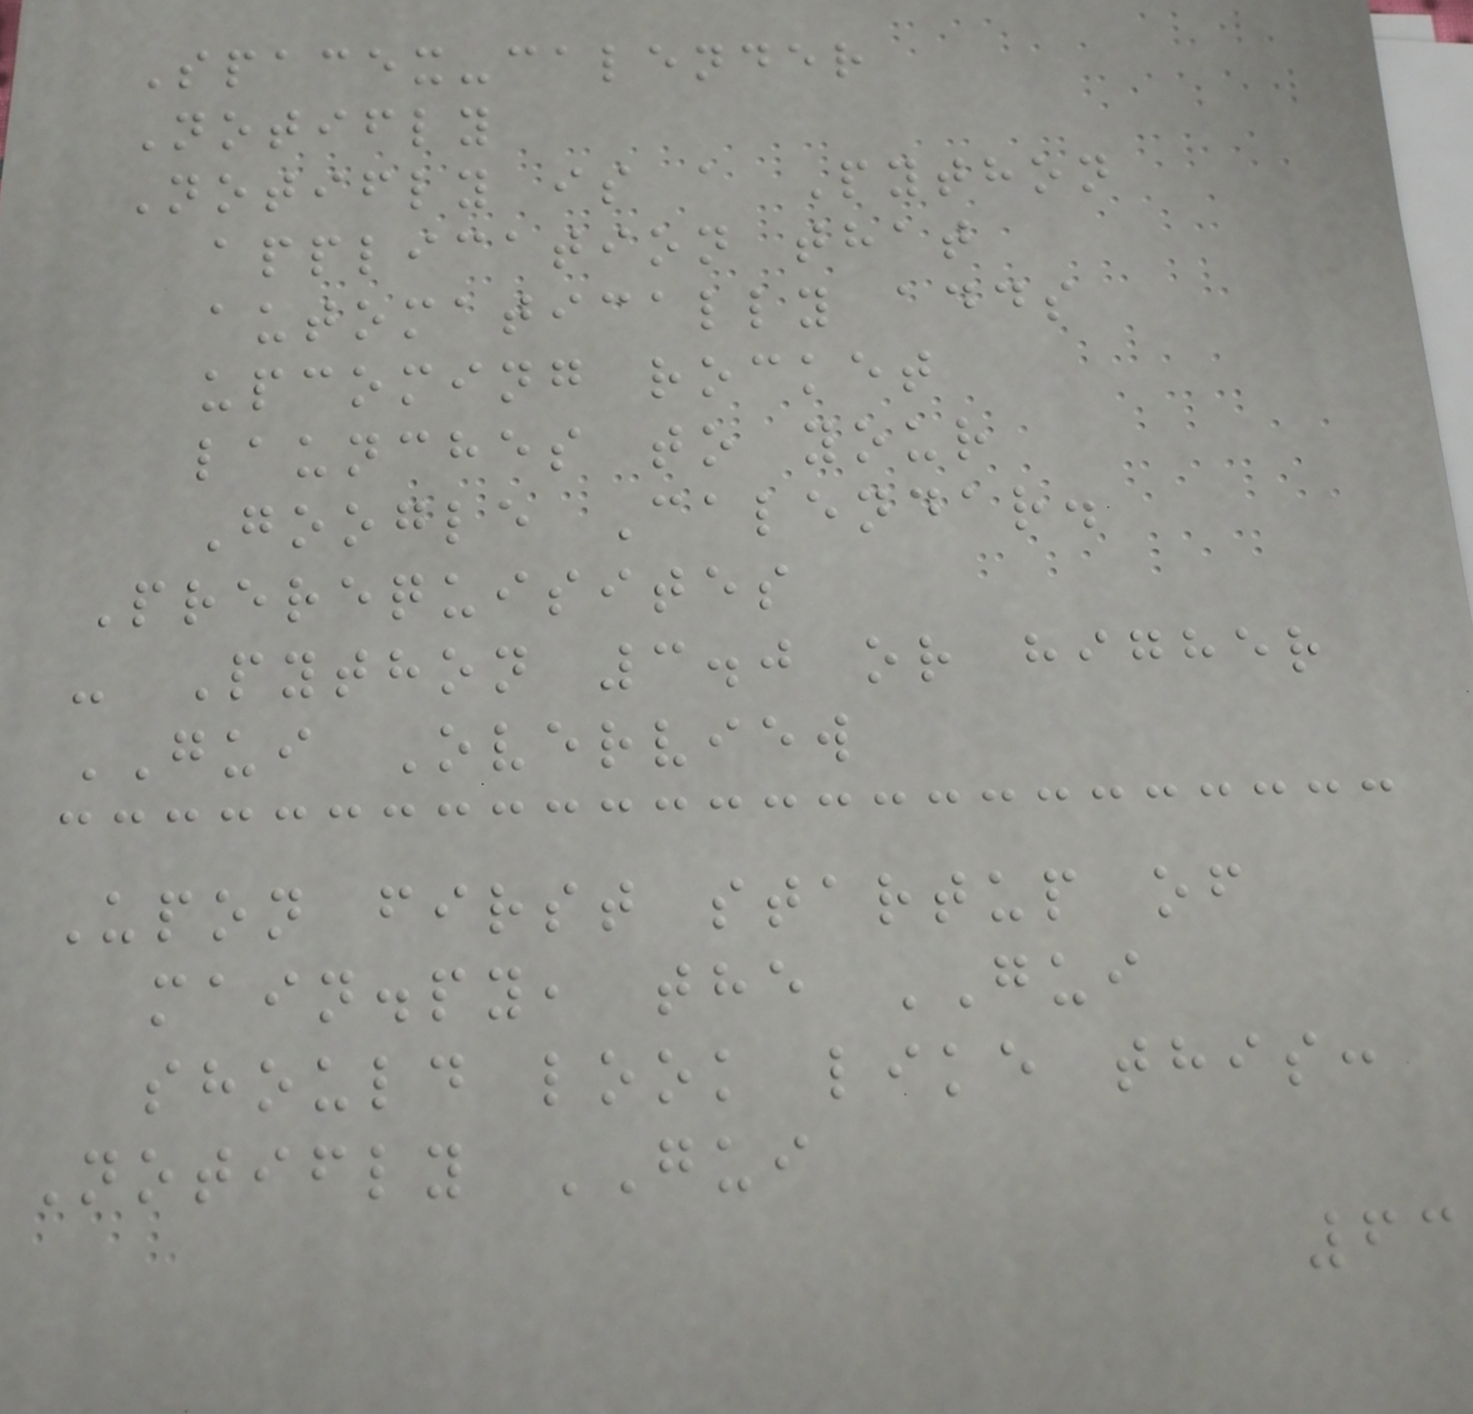Spacex-calender
Notifly
Notifly is a Python
application that
automatically adds
upcoming rocket
launches to your
Google Calendar.
Prerequisites
- Python 3.0 or higher
GUI Overview
Upon first startup of
main.py, the GUI
should look like this:
Notifly GUI
63
